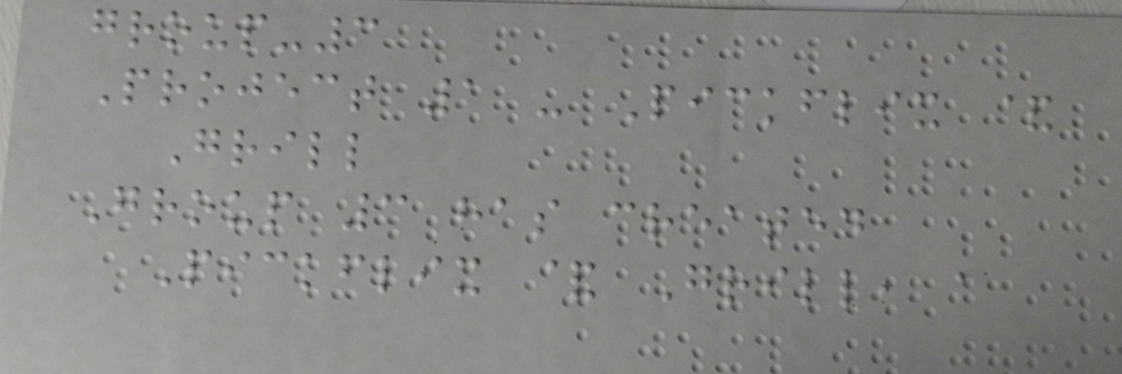group-3
Project 1 - Pickflix &
Grill
Group 3 has created
Pickflix & Grill, a
